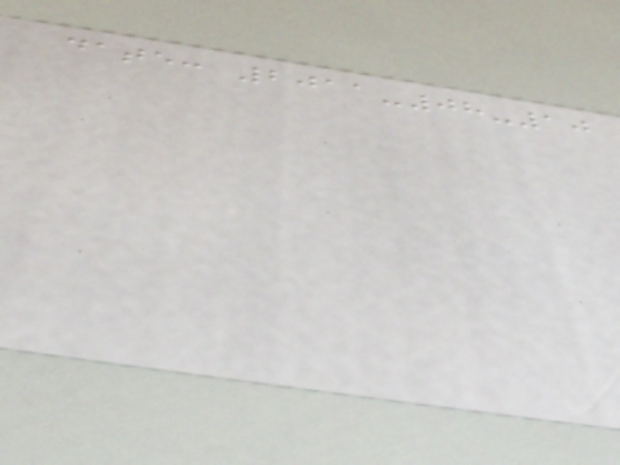date: 2011-08-10
